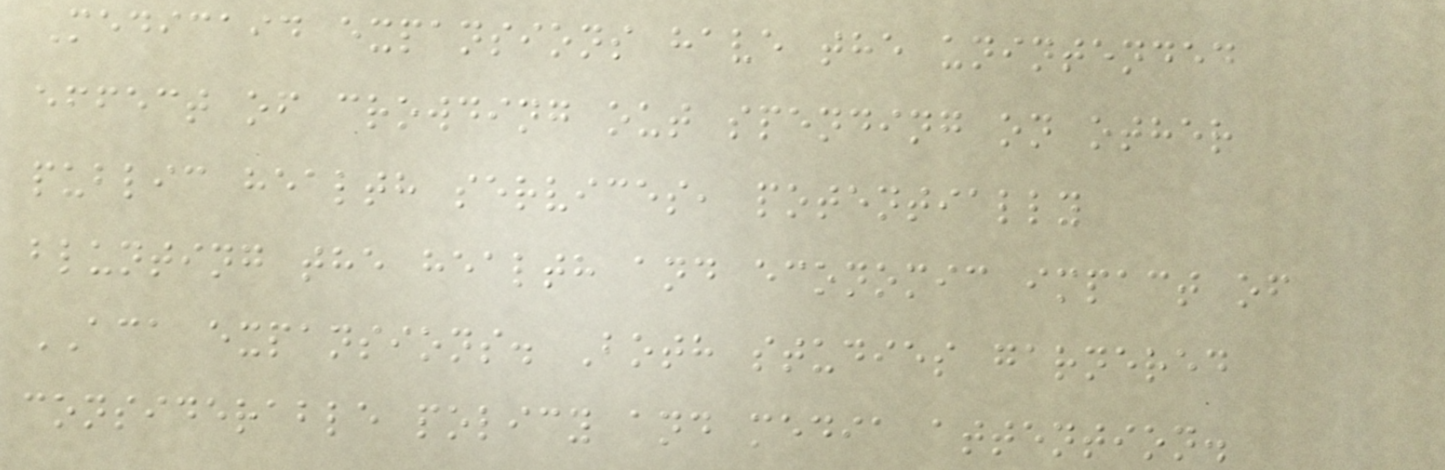Medicaid expansions have the unintended
effect of crowding out spending on other
public health services, potentially
blunting the health and economic impact of
ACA expansions. Both studies garnered
considerable policy and media attention.
